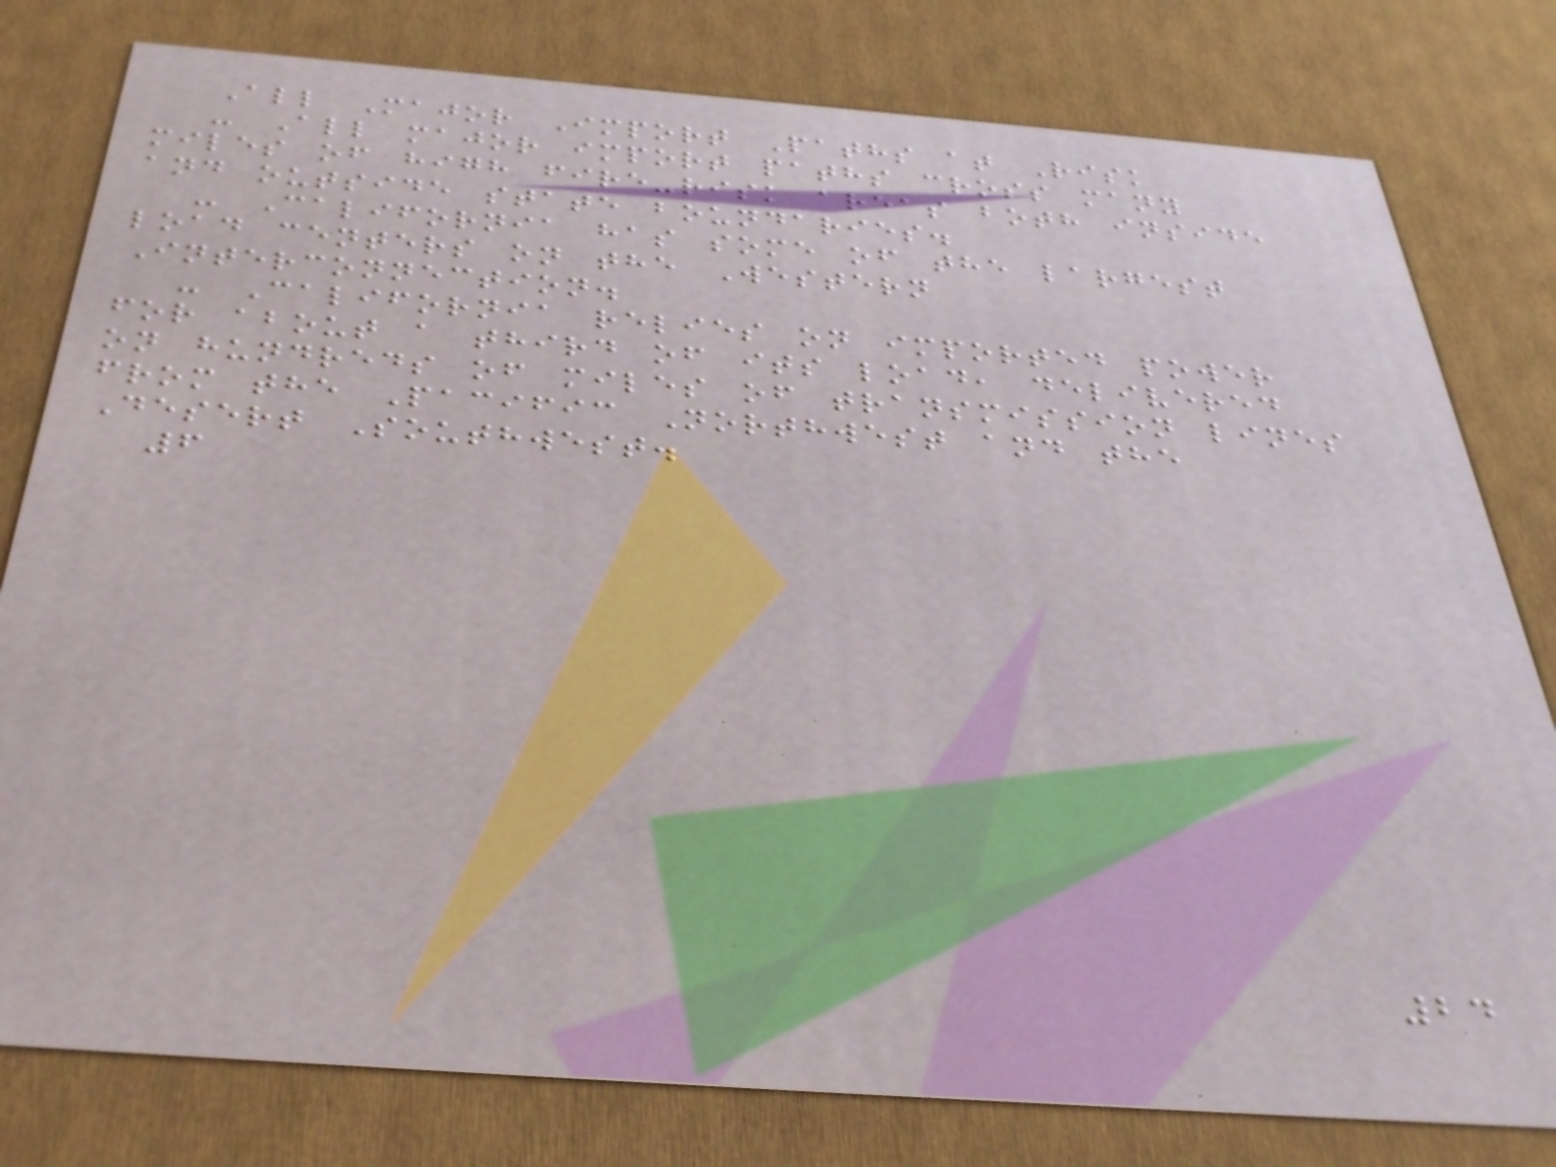All Major Import Paths at Risk
- All major import paths cross many
miles of high fire-risk areas both inside
and outside state boundaries.
- California has some of the largest
load centers on the Western
Interconnection.
- California relies on imported power
for about a third of its load, delivered
on hundreds of miles of transmission lines
from the Pacific Northwest and the
Desert Southwest.
6
24
